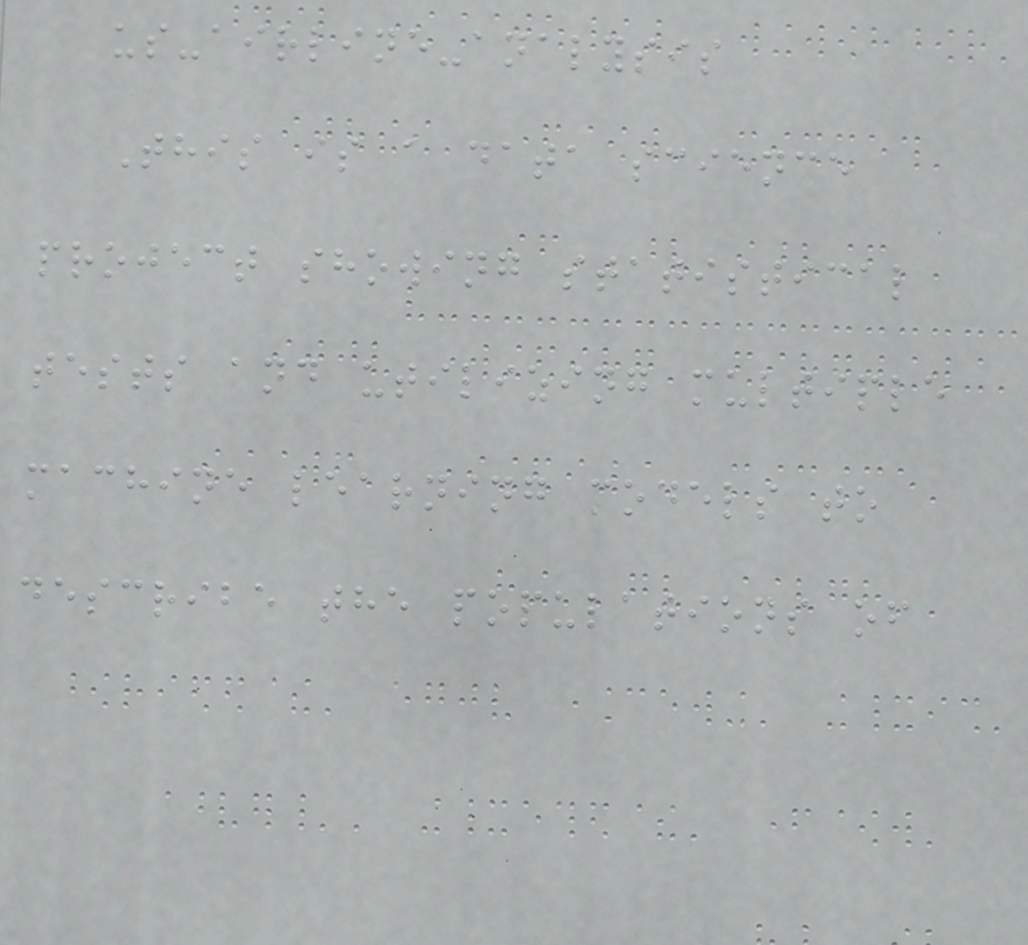us-airline-analysis
This is a data science
project showing statistical
tests and utilizing multiple
machine learning models to
describe the populations of
